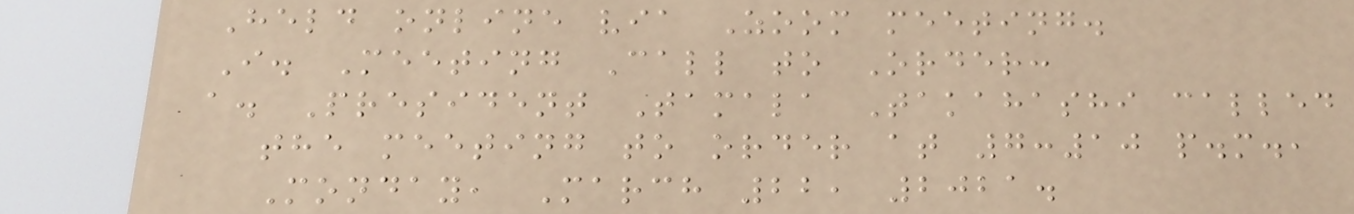Held online via Zoom meeting.
I. Meeting Call to Order:
a. President Tamala Takahashi called
the meeting to order at 7:10 p.m.,
Monday, March 22, 2021.
